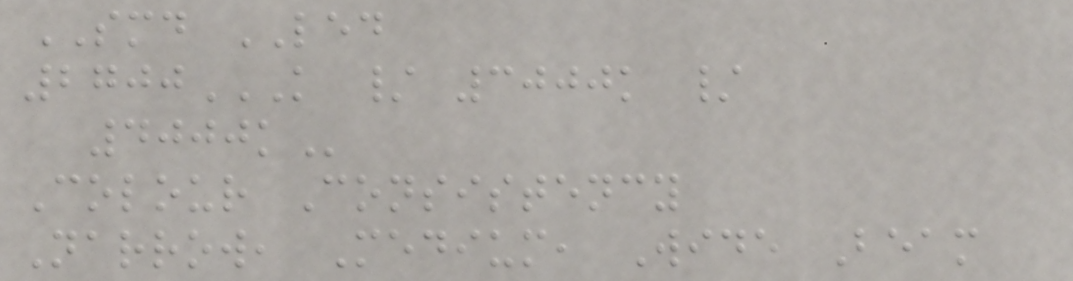SMD LED
2700K / 3000K /
4000K
Colour Consistency
Narrow, Medium, Wide Beam
